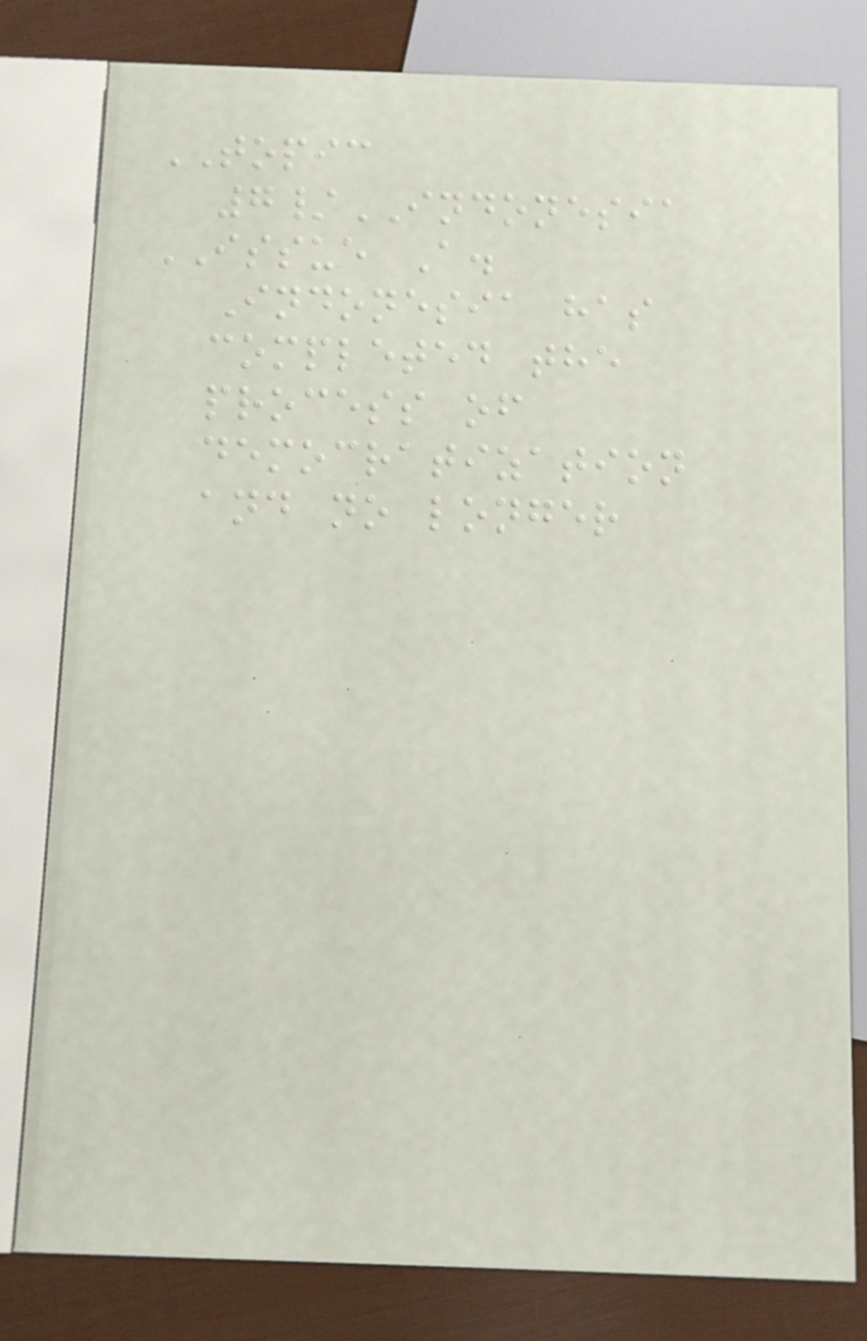TOPIC
7/INDONESIA
ISSUE A.
Indonesia has
completed the
process of
democratization
and no longer
